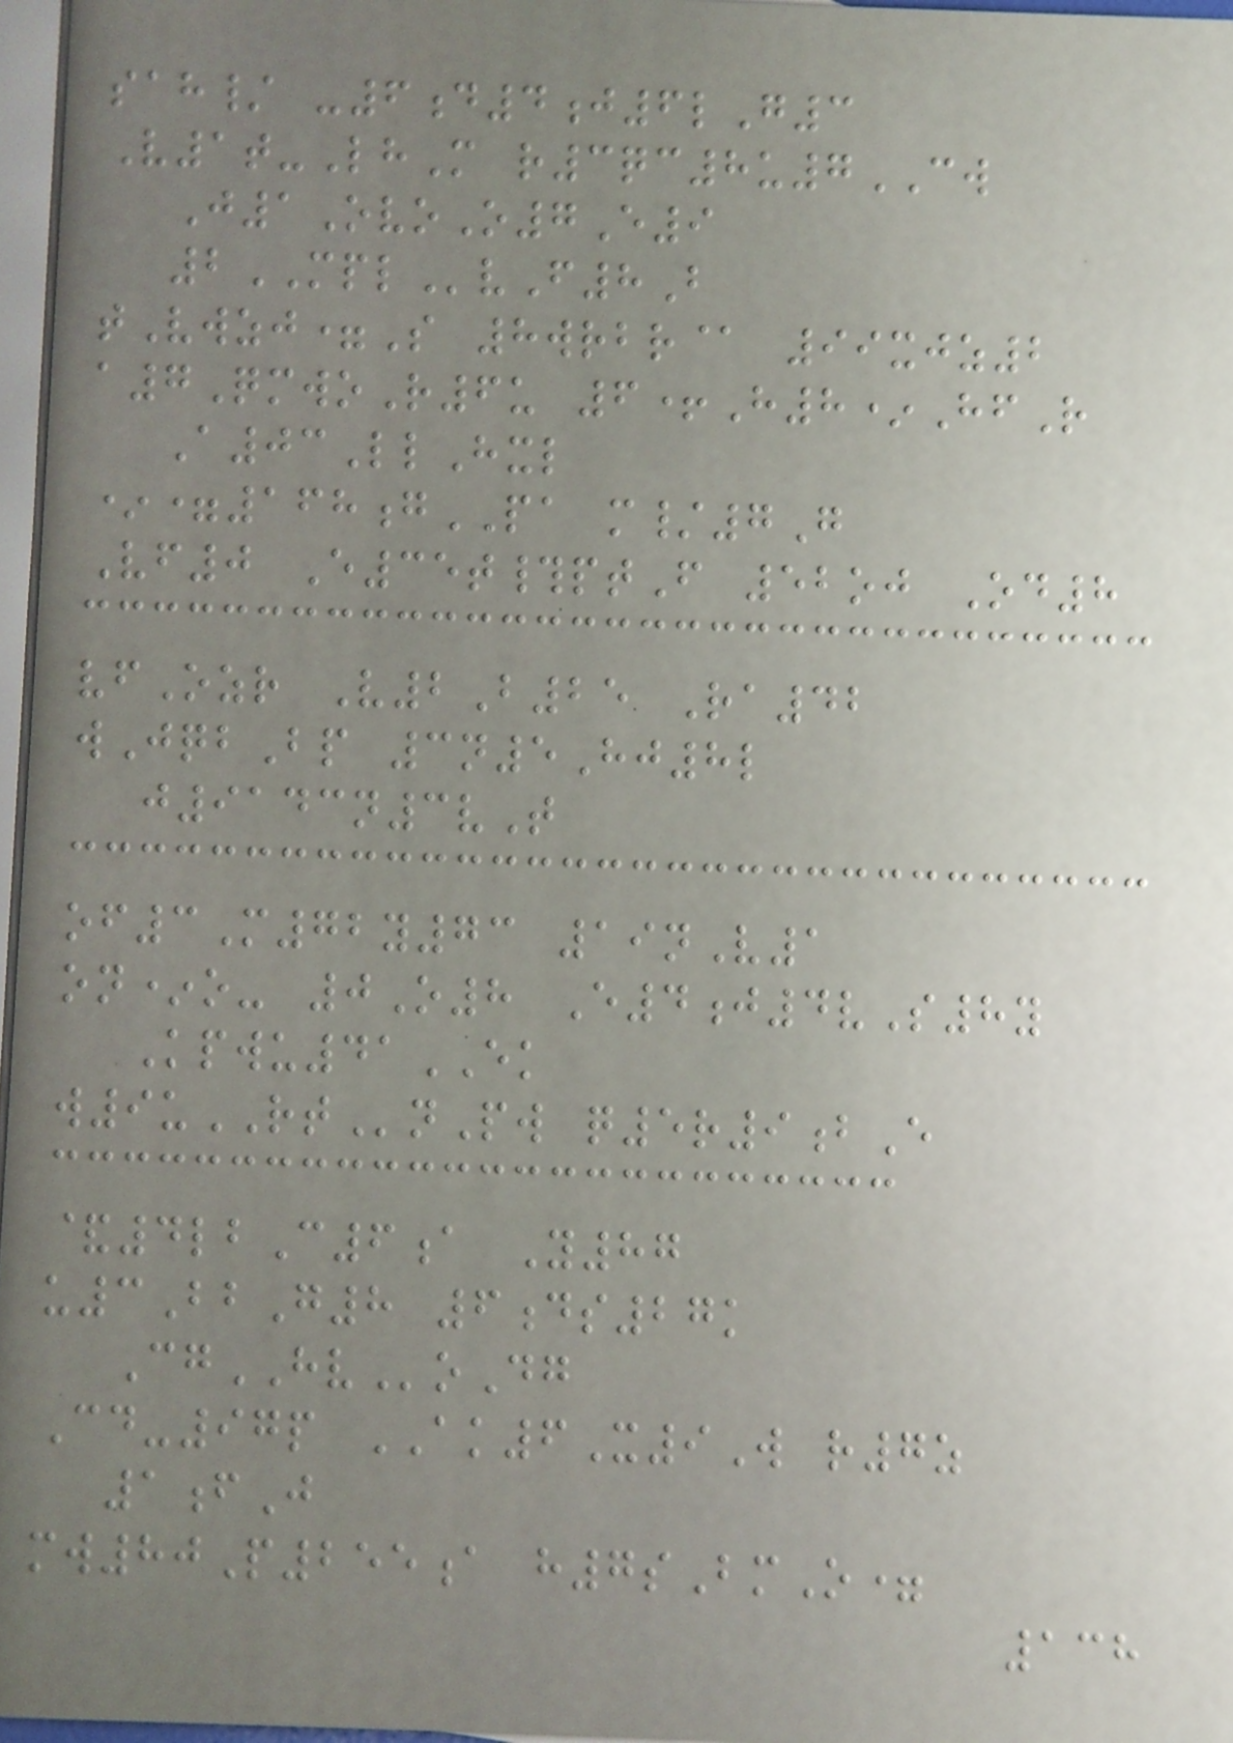sah/ -6d4j6lG3
V1t-LhM r3qc8u7CW
J1OvoO7E9
2MPLvF8B
tVwzj=S 8wrbr@ 99xjz2
a7QmwoR6u 6+H8*HfR
A03LlHxl
*=168gPA m/7G
Vf0 E35t#ptF 52oj Od8
vfOzr V2B25 Ra42
wJqbBp 3n5Hj8l
j9143n3vT
of3M72y73 19nV1
on*o- 0O8 E4j4vS8y
Kpwu41EK
w9uRTnPw q5r9bE
&4lbC6a Y87
u3BbG8 6ds27k
CgHVoDg
Cd-97p AK6X9W r7z
1fJ
mw80P255a h7sBmO=
138
